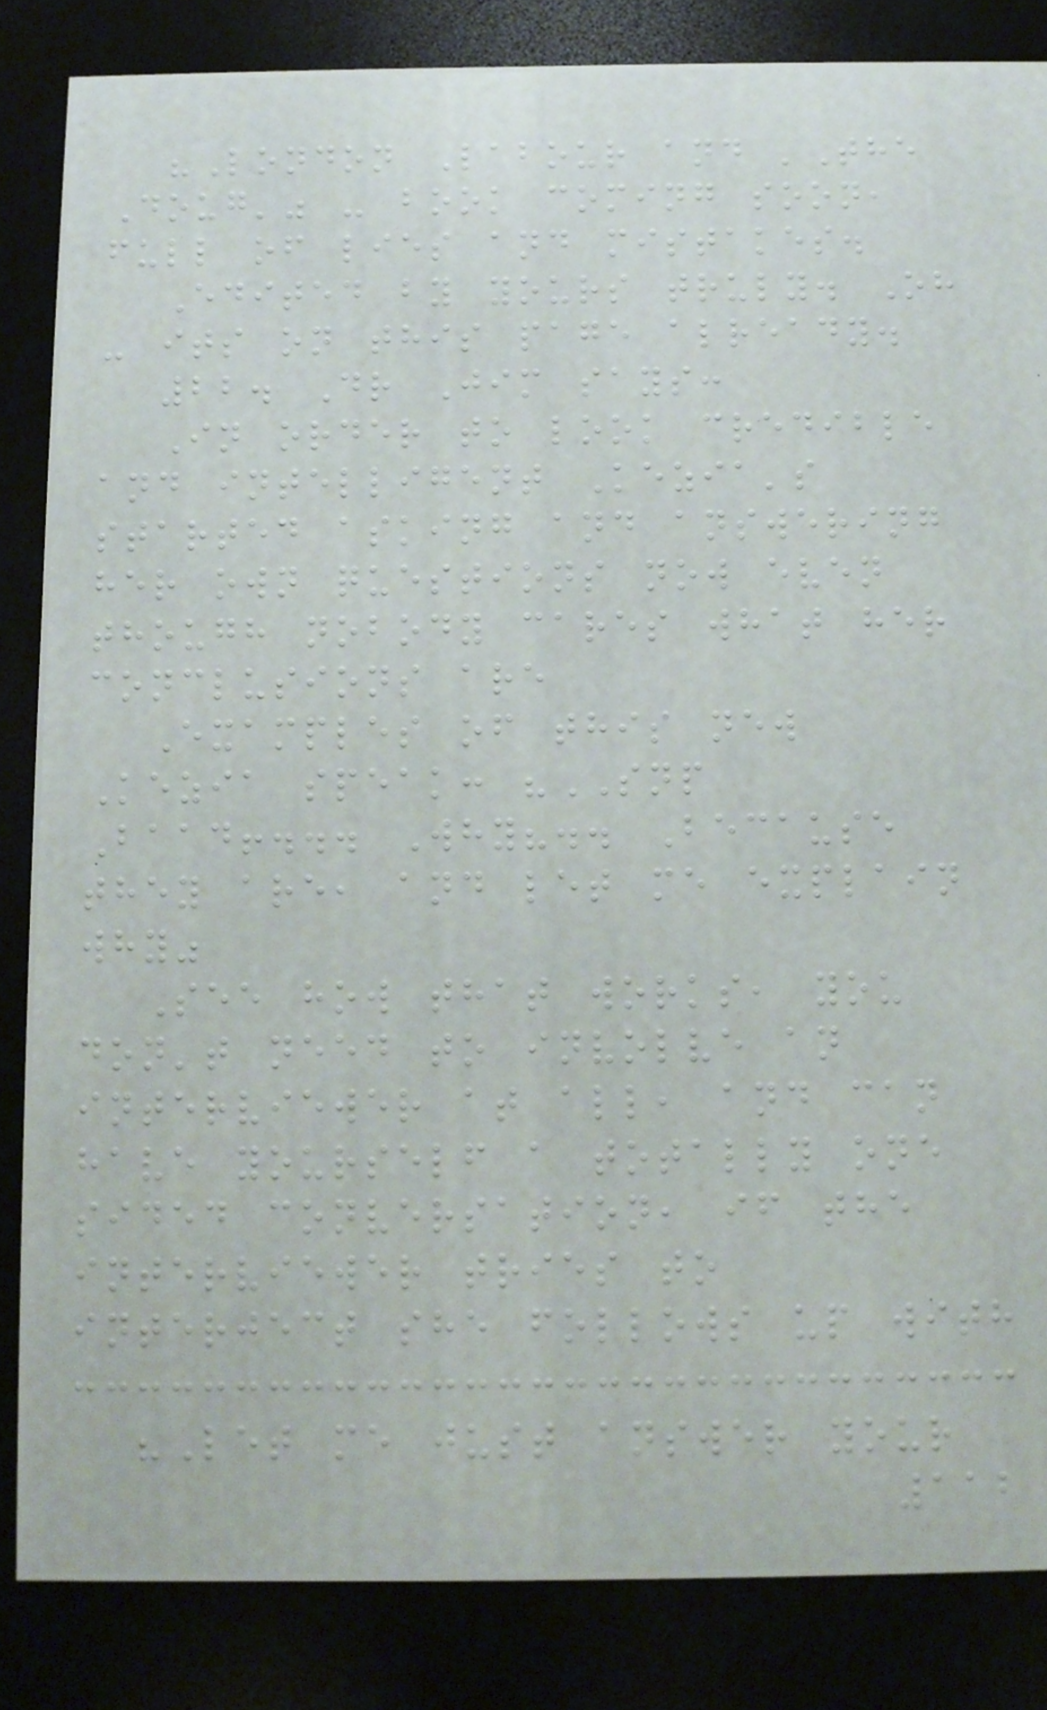"London Labour and 'The
Doug'" - book coming soon,
full of lies and mistakes.
Edited by yours truly. Oh
- its on this page already.
22. Dr Jim says:
In order to look credible
and intelligent Kezia's
started asking and answering
her own questions now even
though nobody cares what her
conclusions are
Examples of this new
Kezia speak: "SNP
Baad!... Why?.. Because
they are, and let me explain
why"
See how that works, you
don't need to involve an
interviewer at all, and can
have yourself a totally one
sided conversation, if the
interviewer tries to
interject she follows up with
"Let me just answer your
112
